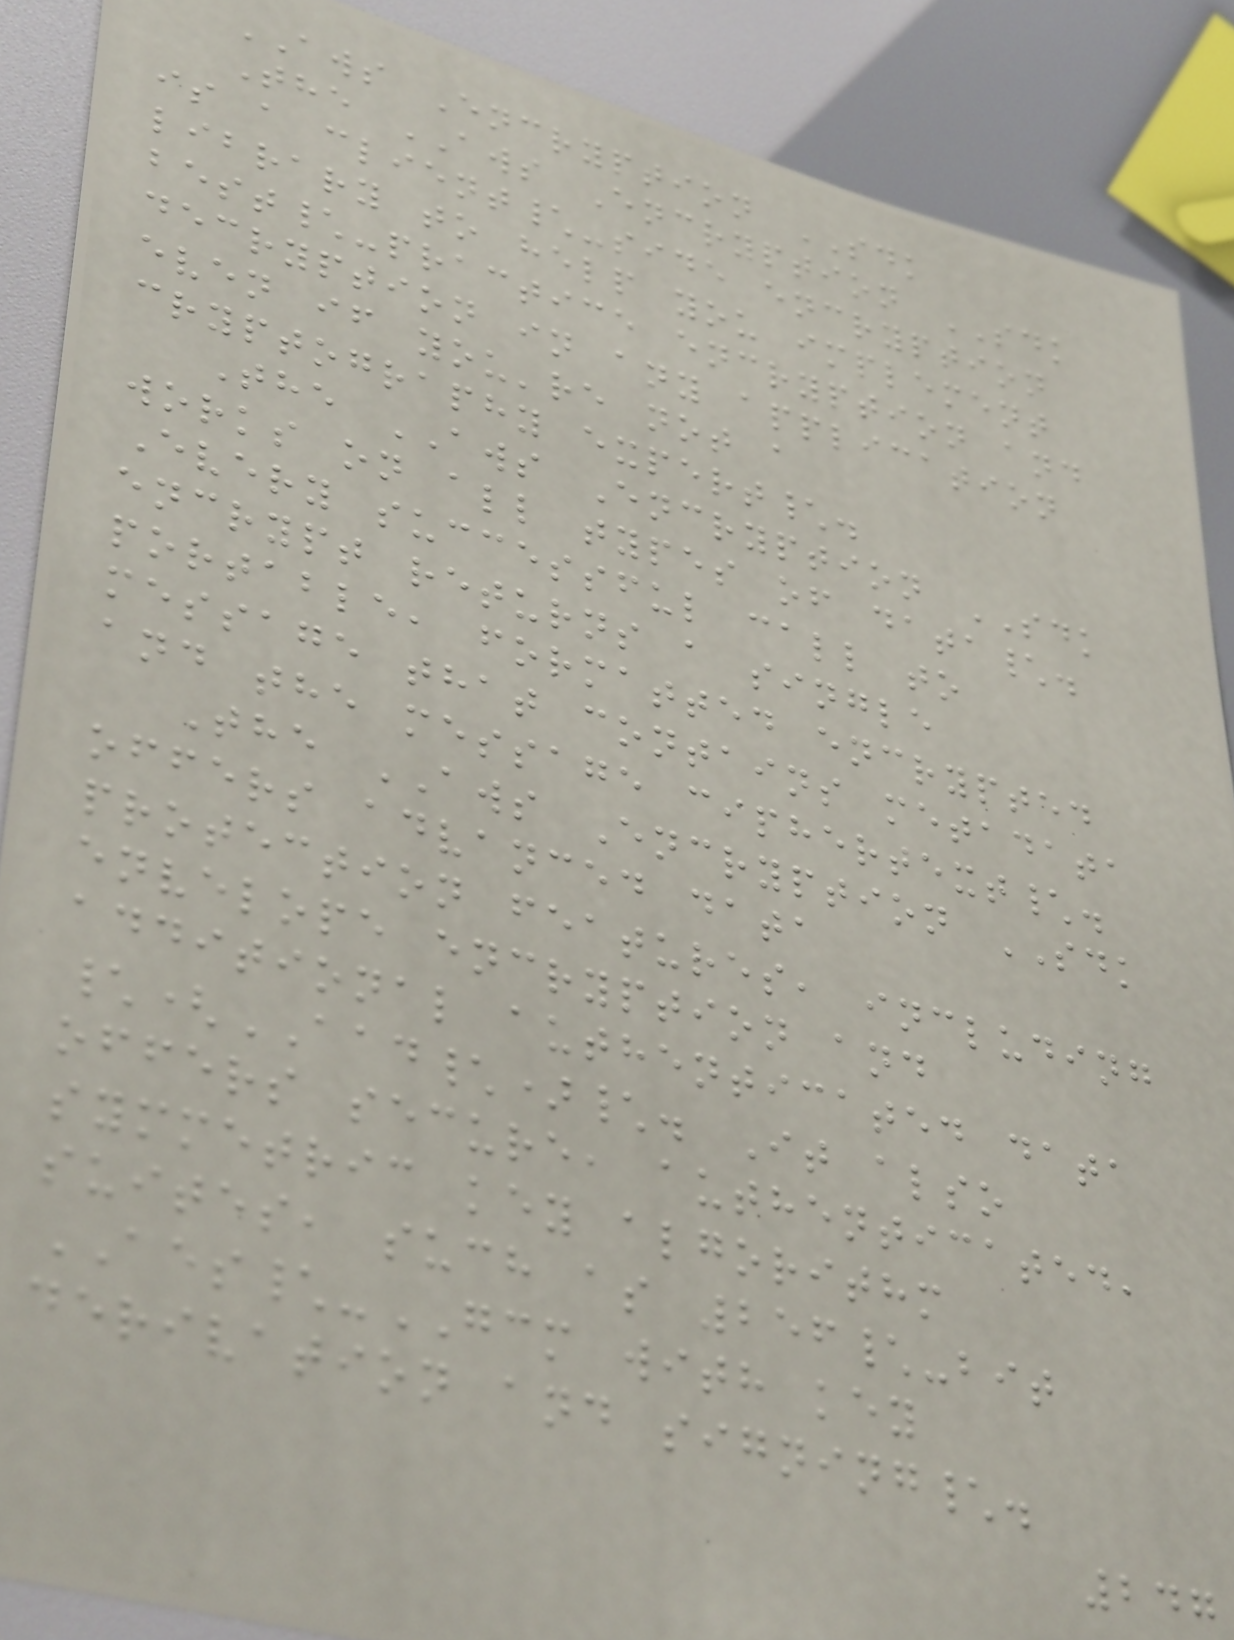AWS Encryption SDK
The AWS Encryption SDK
is a client\-side encryption
library to help you implement
best\-practice encryption and
decryption in any application
even if you're not a
cryptography expert\.
The AWS Encryption SDK
works on all types of data\.
Every successful call to
encrypt returns a single
portable, formatted encrypted
message that contains metadata
and the message ciphertext\.
The AWS Encryption SDK
offers advanced data
protection features, including
envelope encryption and
additional authenticated data
\(AAD\)\. It also
offers secure, authenticated,
symmetric key algorithm
suites, such as 256\-bit
AES\-GCM with key
derivation and signing\.
247
